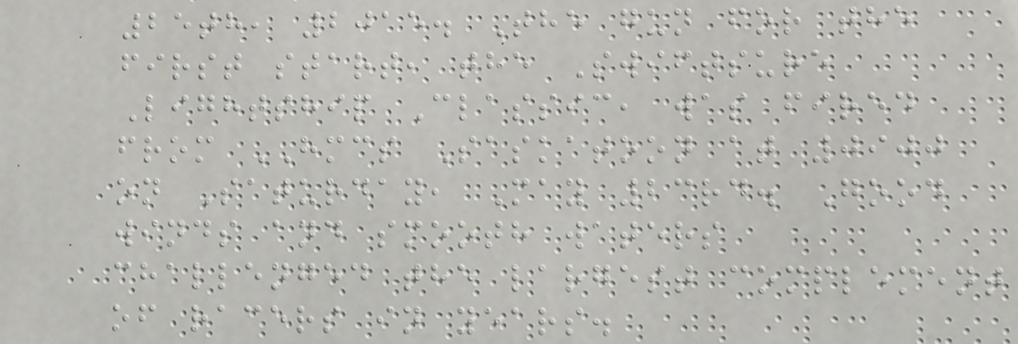25th, 2015. The gun for the
first start, the Swiftsure
Lightship Classic, was fired
from HMCS Saskatoon at 0900
on Saturday, May 23rd. Good
winds and smooth waters
challenged the largest complement
of racers in years.
